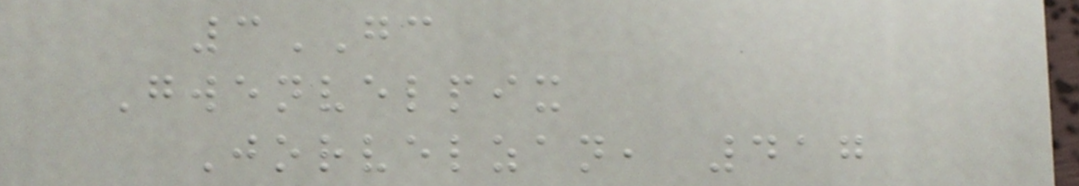3GC
Gwenvelpix
Jorvelzan, 417
